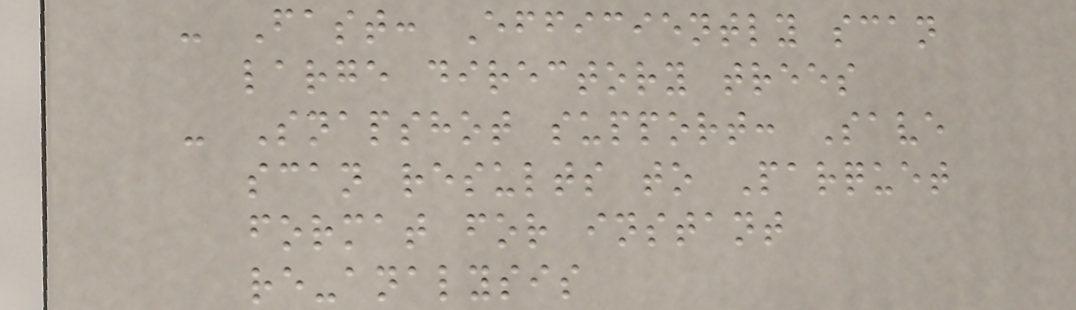- Fast: Efficiently scan
large directory trees
- Snapshot support: Save
scan results to Parquet
format for instant
re-analysis
